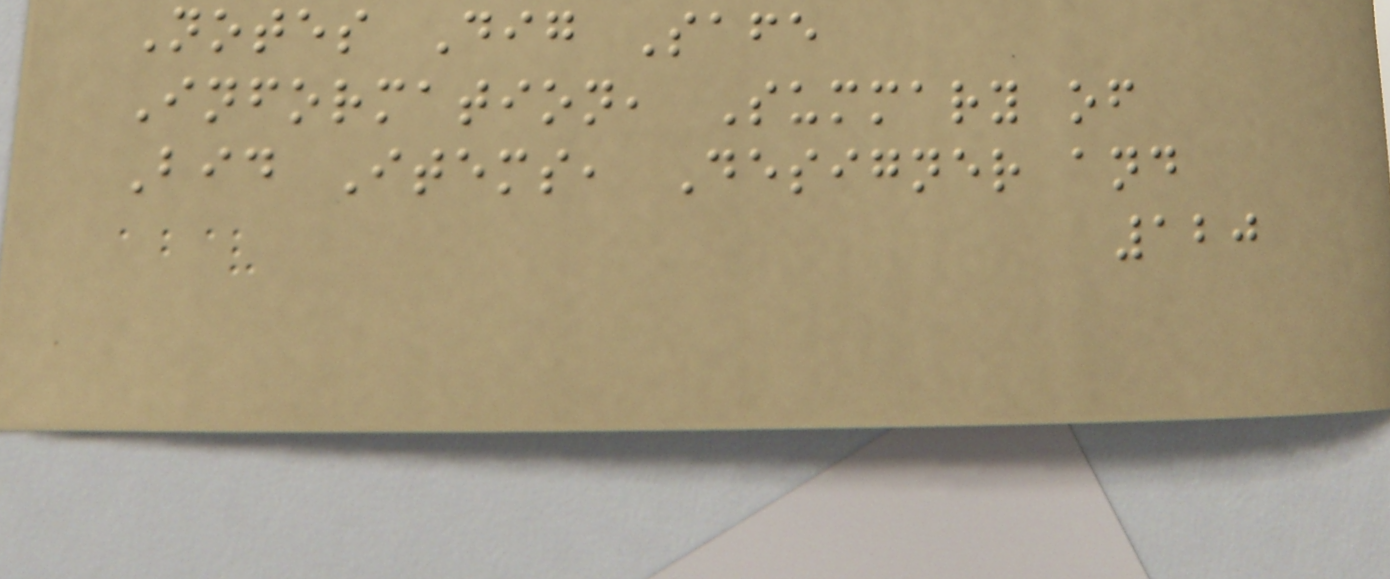Notes Dig Safe
Information, Summary of
Bid Items, Designer and
120
